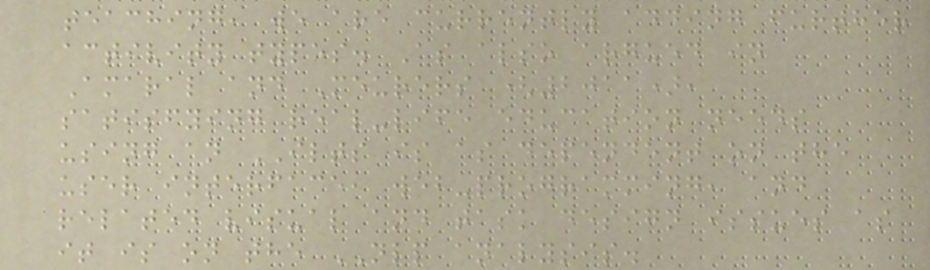teaching, we are currently adding further
activity types. As also argued in
Amaral and Meurers (2011),
satisfying real-life education needs
using an ILTS is as dependent on the
user interface, web-programming, and
related visual and task design issues as
it is on the NLP analysis.
